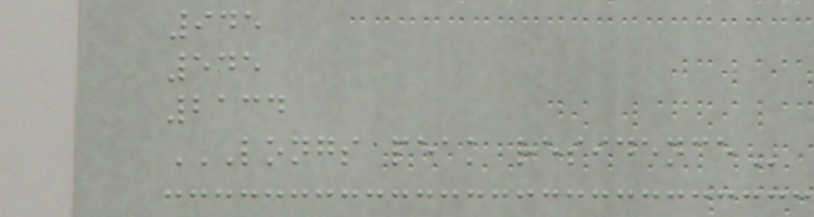945
545
2134
LONGS PEAK RESIDENCE
